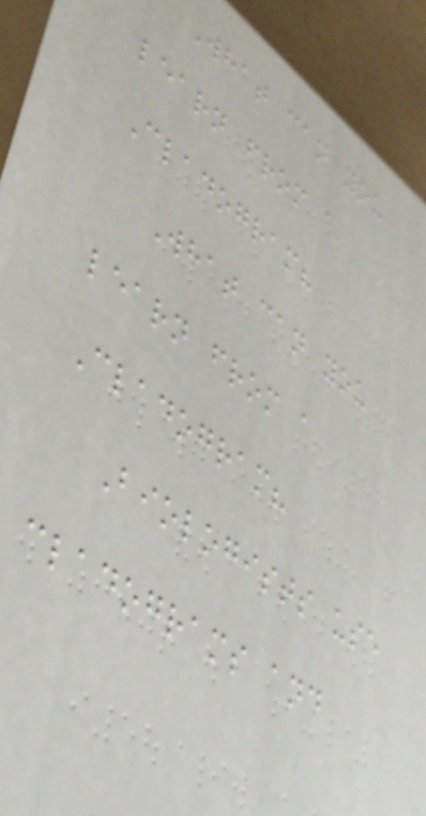What can you
learn from a
Cladogram?
What can you
learn from a
Cladogram?
Biologists use
cladograms and
